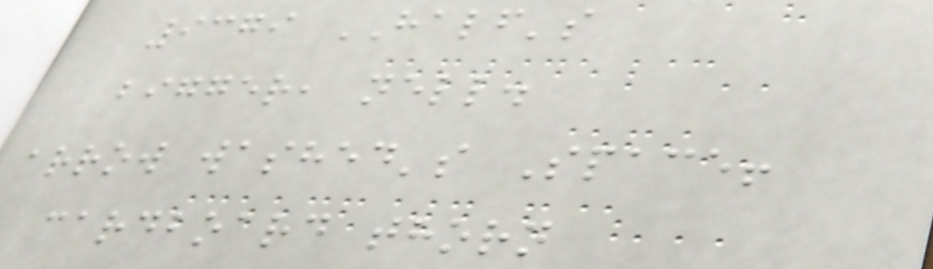9379 HALF's
bigger, nell.
arrow washed's Space!
cardboard thorn
